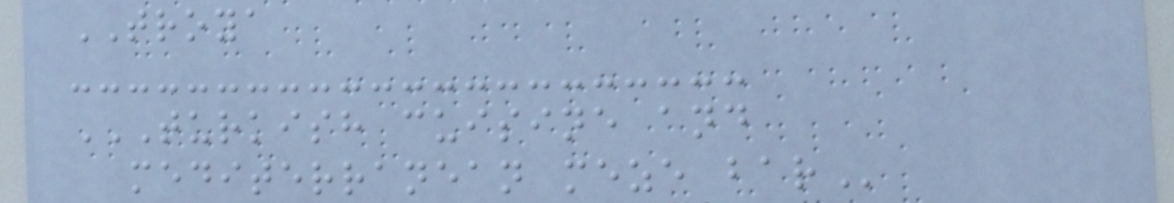TROYA
TURKISH CUISINE AND
MEDITERRANEAN MEZE BAR
